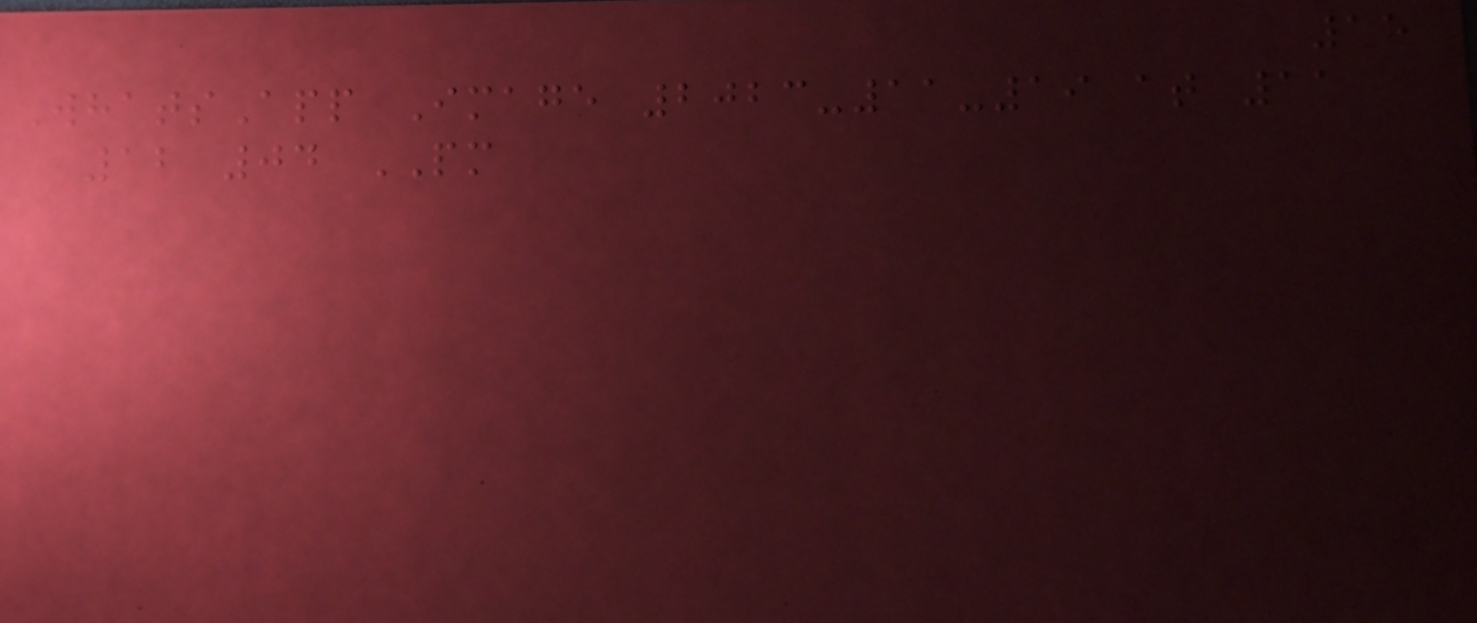15
WhatsApp Image 2023-11-19 at 11
12 04 PM
